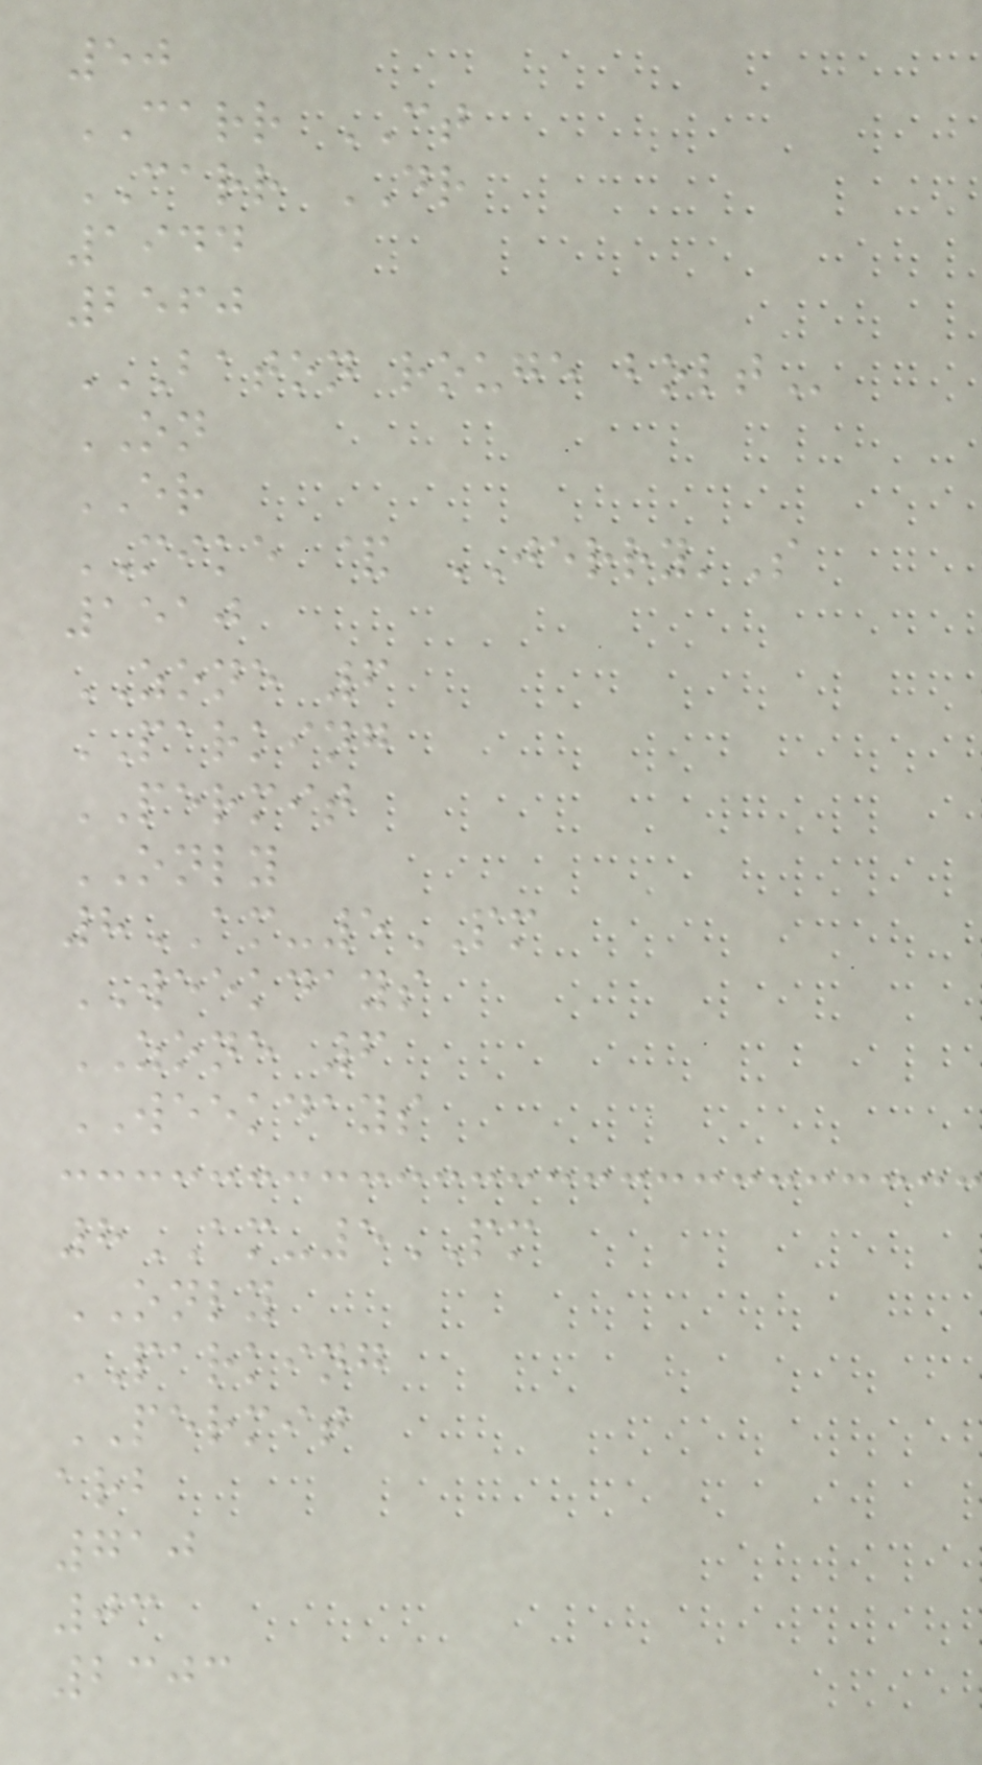50
CARR CT
CARR DR
1944
2560
BATON ROUGE BOLT
ON
ER
MIKE & JERRY'S
1510
ZONE 6
PARKING
PERMIT
ONLY
8AM-5PM
WEEKDAYS
ZONE 6
WEEKDAYS
8AM-5PM
ONLY
PARKING
PERMIT
arb
710
03
2303
